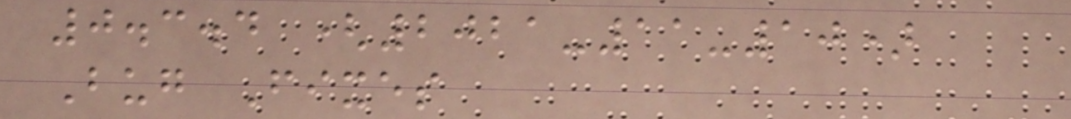0.3.4 (2021-11-10)
Bug Fixes
